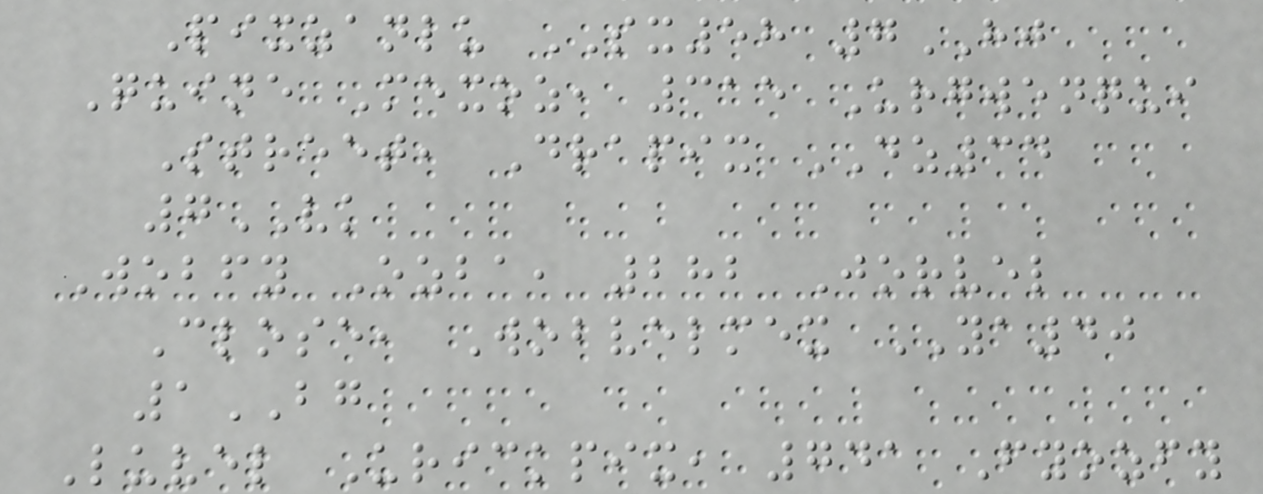Pixzanlu SX58 7HJ
Quine Mexoz, 315 Urgwenqui
Street, Drapix DZ34
7VK
Wobfy Ozba, 282 Jorvel
Close, Wobvelmex YA40
1BG
Luvel Urickpix, 741 Fyozfy
